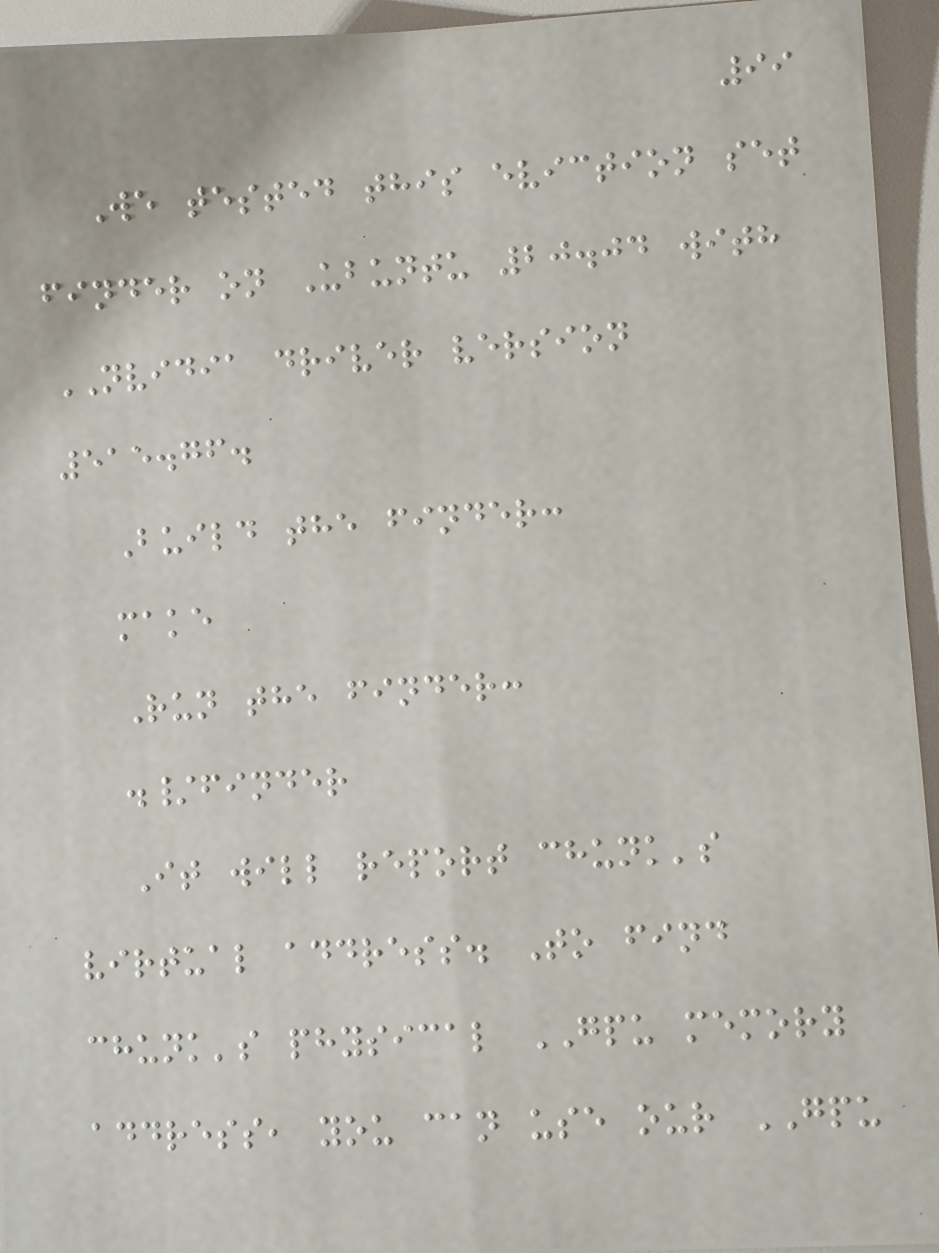99
We tested this eviction set
finder on Ubuntu 20.04 with
NVIDIA driver version
515.76.
Build the finder:
make
Run the finder:
./finder
It will report chunk's
virtual address. To find
chunk's physical GPU memory
address, you can use our GPU
